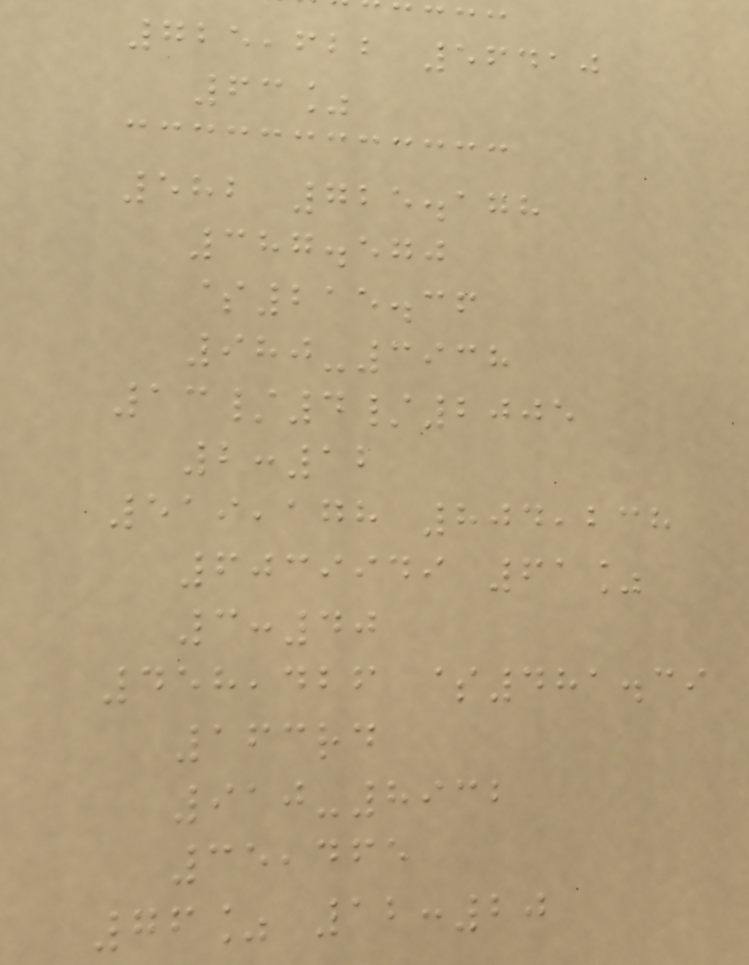725,622 56410
63%
582 725.178
387.570
$215.36
980-3938
13/4/2005
2:12
519,178 804,238
6039949 61%
3:40
458,426 $481.39
163rd
910-8932
35,465
76% 12:20
